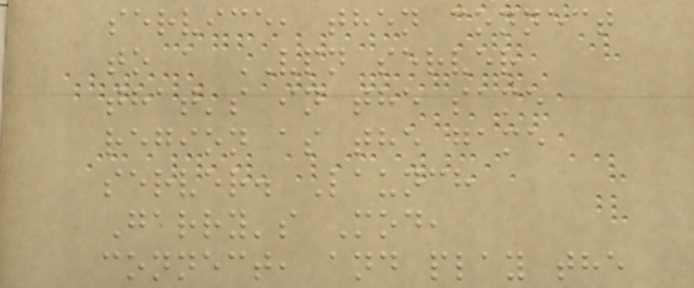service, then connect
to a VPN server
that's in the same
region as the game
server. Launch
Garry's Mod,
connect, and play the
